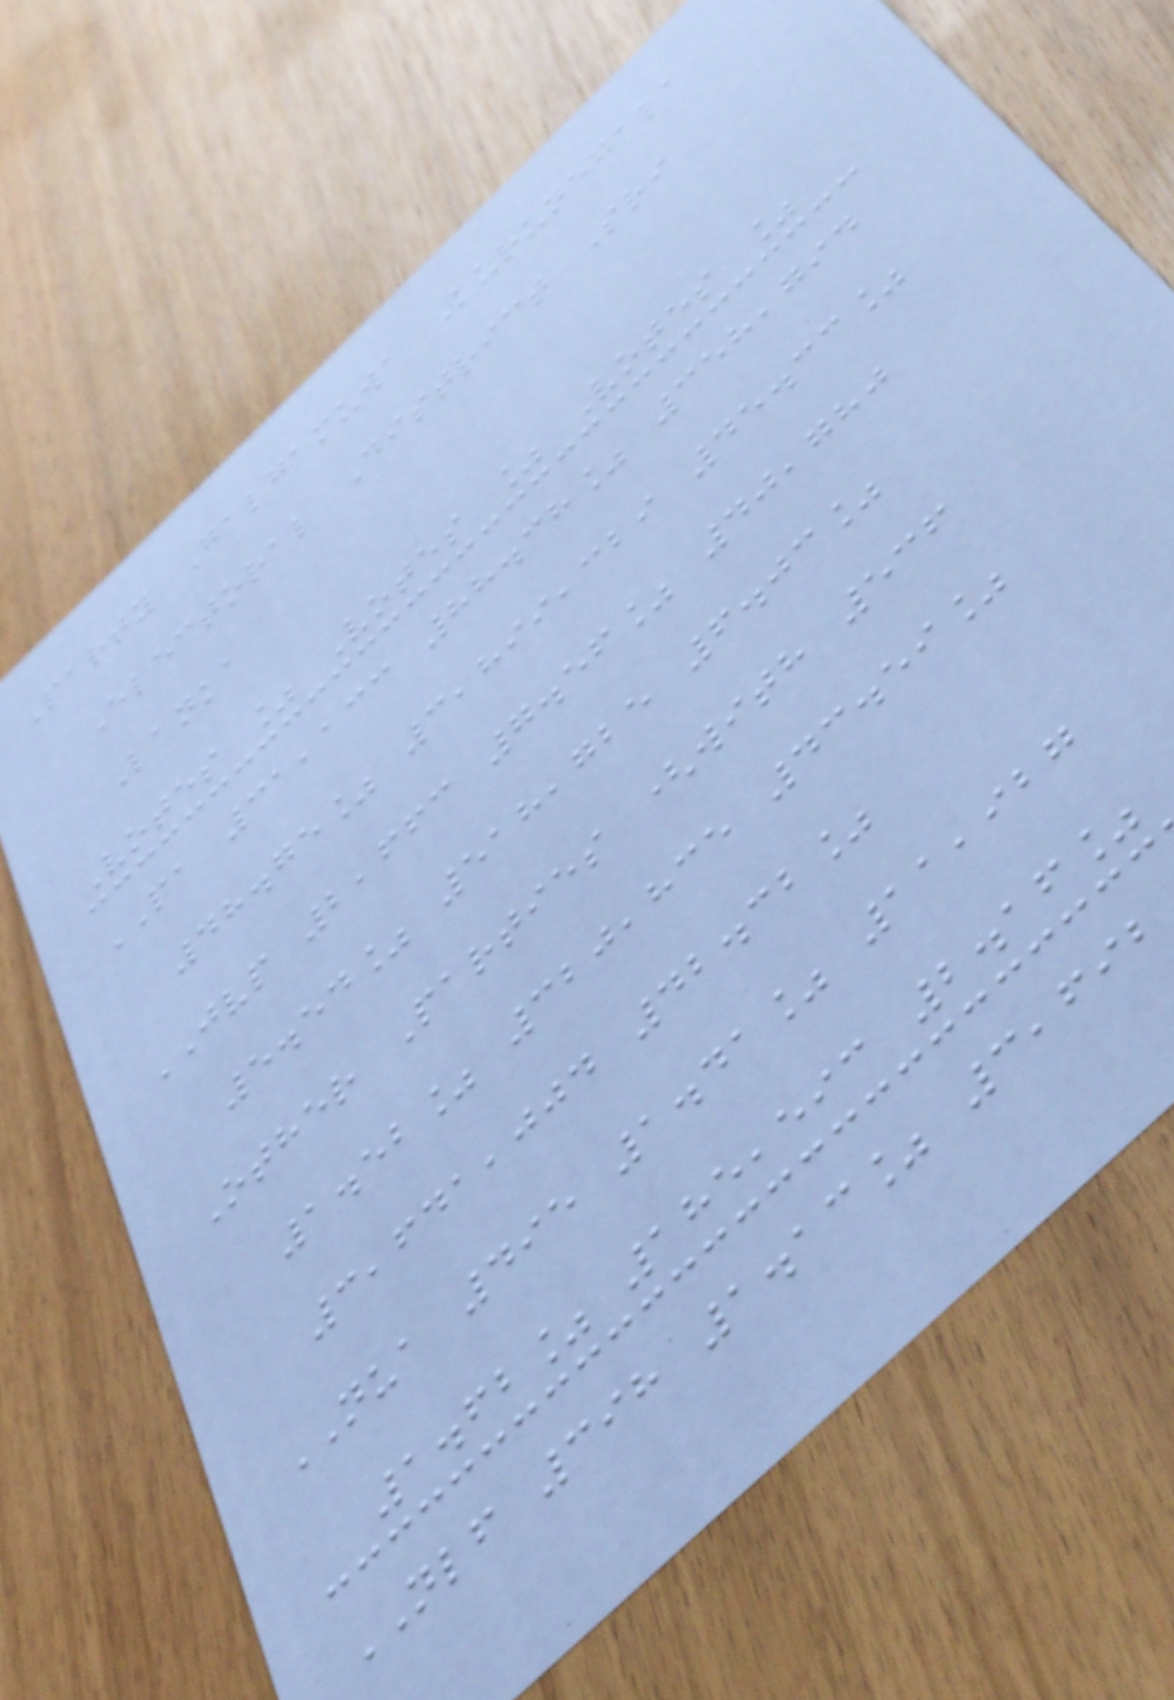Party Galgamuwa Kurunegala
Electoral District Sri
Lanka
Votes % Votes % Votes %
PA 31,133 88.38% 358,794
48.75% 3,899,329 45.33%
JVP 2,663 7.56% 40,780
5.54% 518,725 6.03%
Other Parties (with 536
1.52% 320,835 43.59%
3,641,004 42.32%
NUA 495 1.41% 11,927
1.62% 185,593 2.16%
NLF 398 1.13% 3,692
